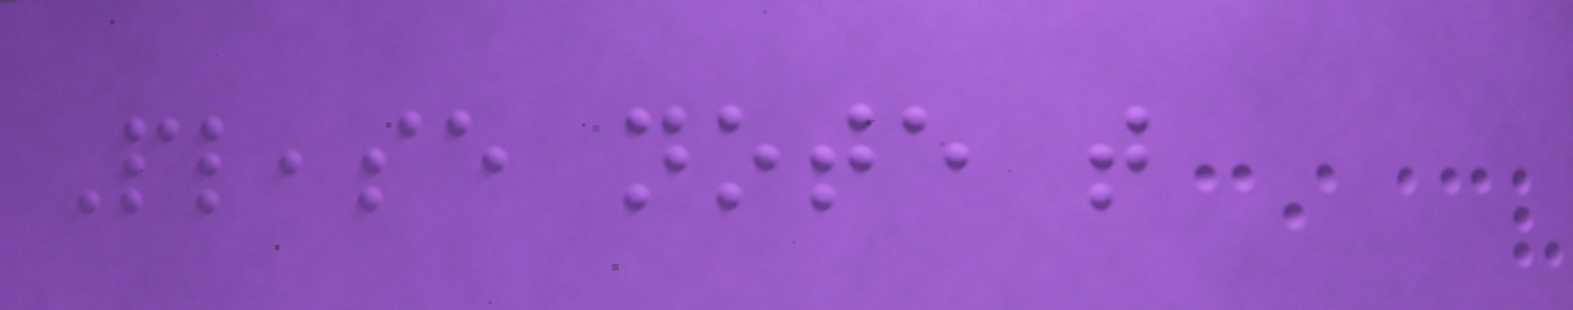Please note that
